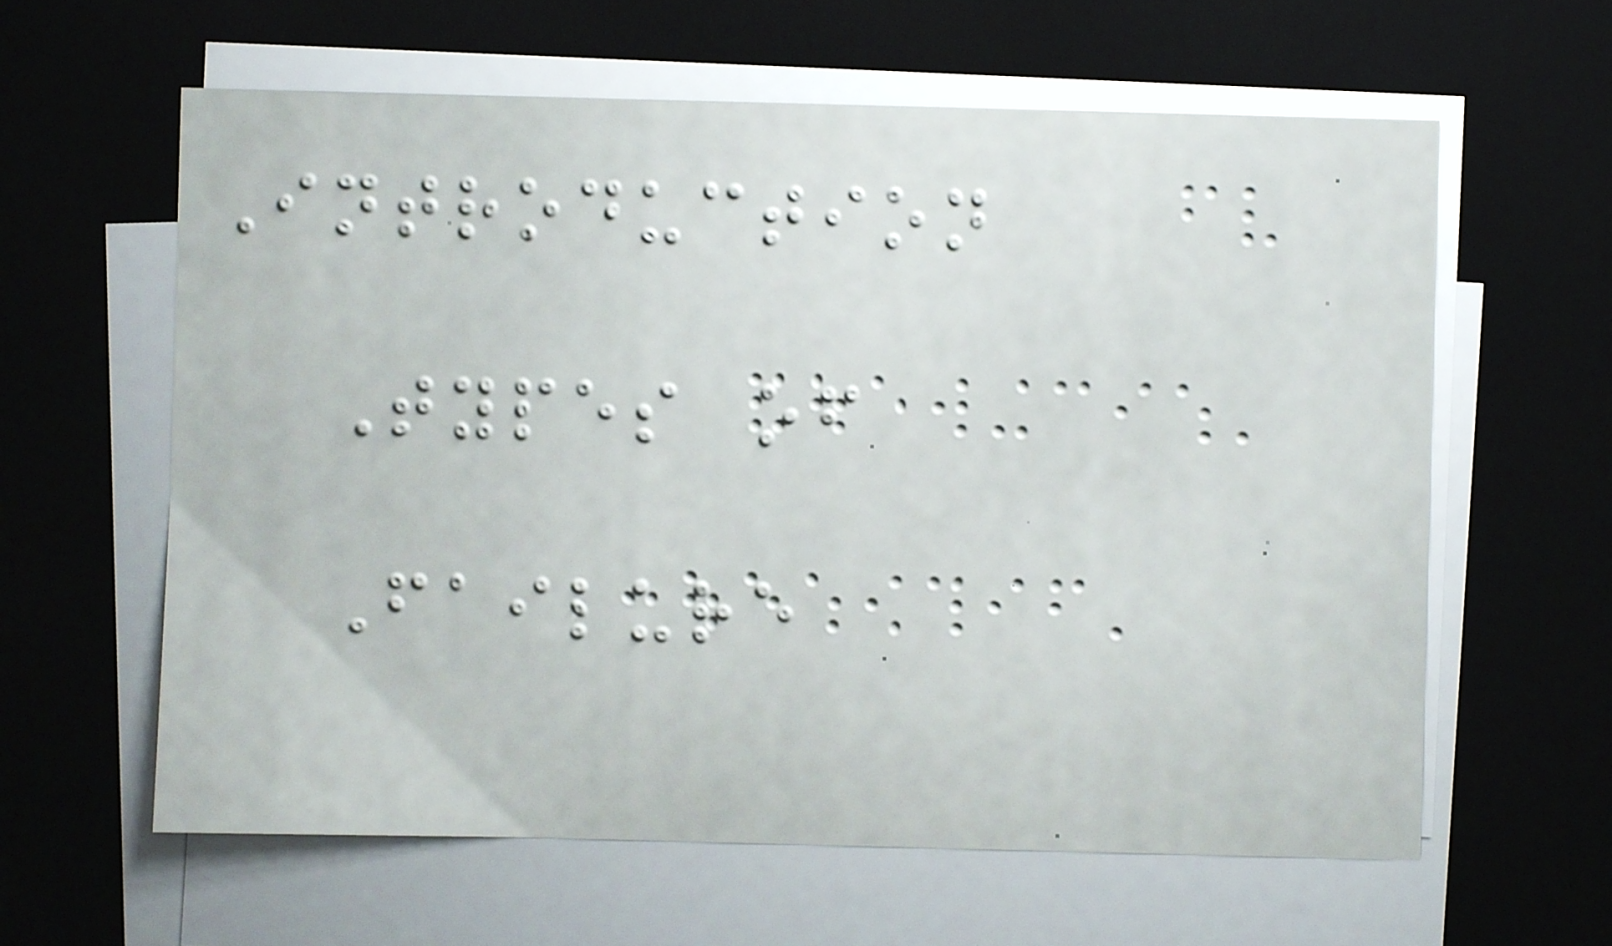Introduction
Types of
Failure
